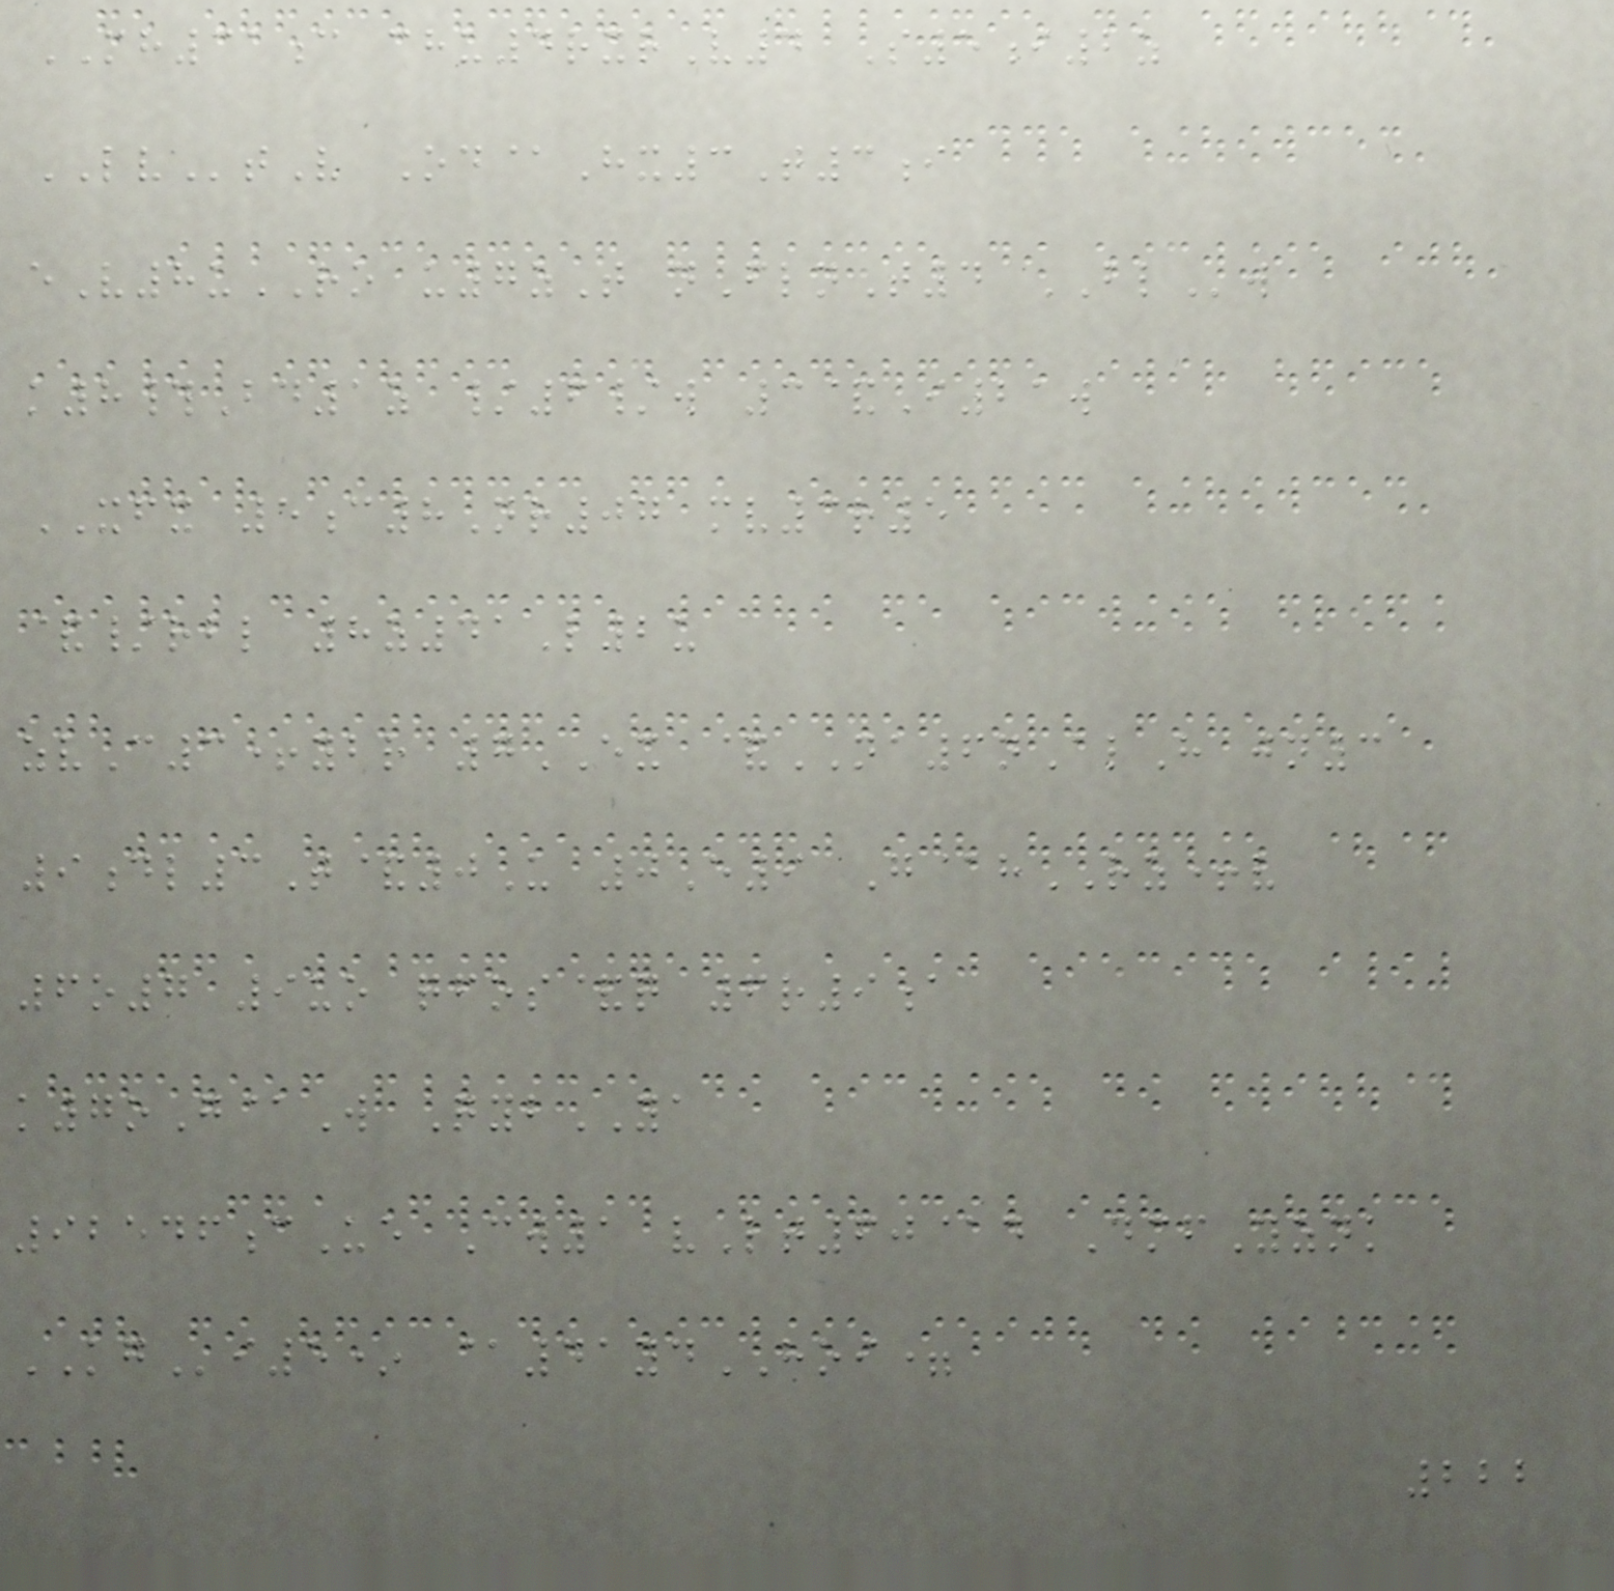MH31c chu4rxrV4 S5i2z
LVtV Od@Hx3T3i
eV8uRO u7zT nFlnT4 BLw
k8#Bd1z /6/w 3&I21w
XFX 5c8Nr07 mv3r5
&/rbl 8z41L2u
zvC3+ybr 7EX &NA6nAlH jn3
9dl3T&0U 0E9 G@hRZ+v
6o7 9uo qfos&q 6r9a
k7oG@W QybYA
92546cUe Cw1 vLt60@d DmfYznk
KGi5* @41ydHOI=
222
